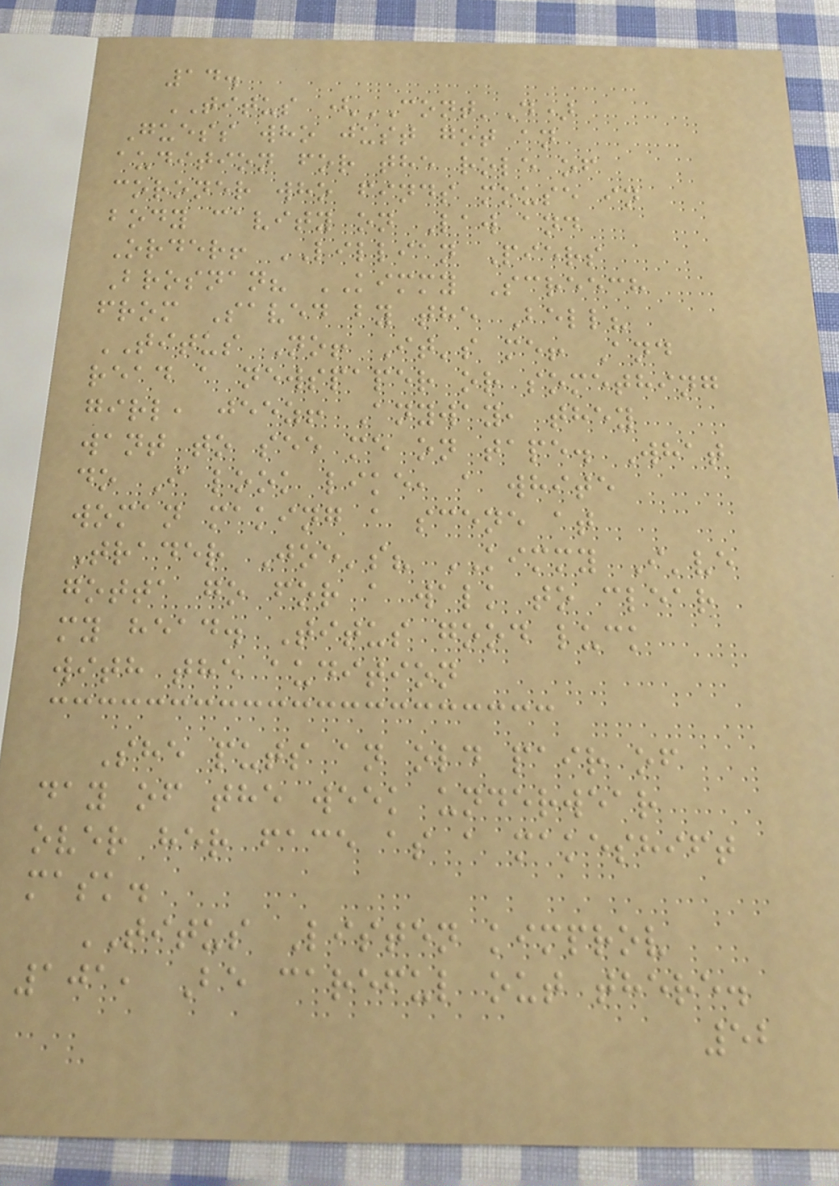14.
TITUS (CONT'D)
Guess who just got an
audition for the role of
coroner who finds mouse in
body cavity on Law and
Order! LILLIAN Piers
Brosnan? KIMMY Screech
from Saved by the Bell?
TITUS No! It's me! And
read a newspaper or something
girl, jeez! Anyway, they
want to see me on tape. What
do I look like, a white
woman making a scene at
Trader Joe's? KIMMY I've
gotta go for a walk to clear
my head. Titus good luck
with the audition
She puts an old pair of
day of the week underwear
over her face as a makeshift
mask.
TITUS Listen kimprov
101, Be careful out there.
52
